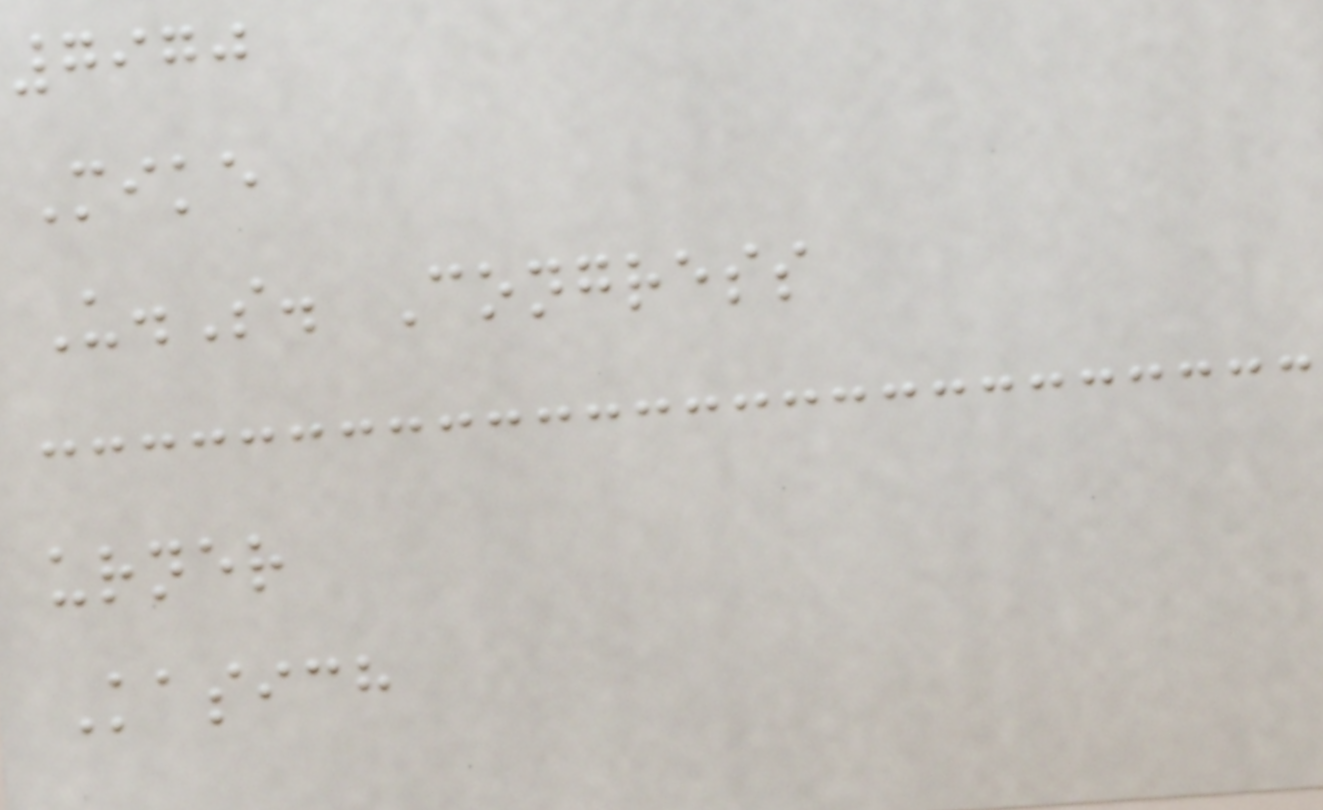7970
Mike
U.S. Congress
urner
Kasich
